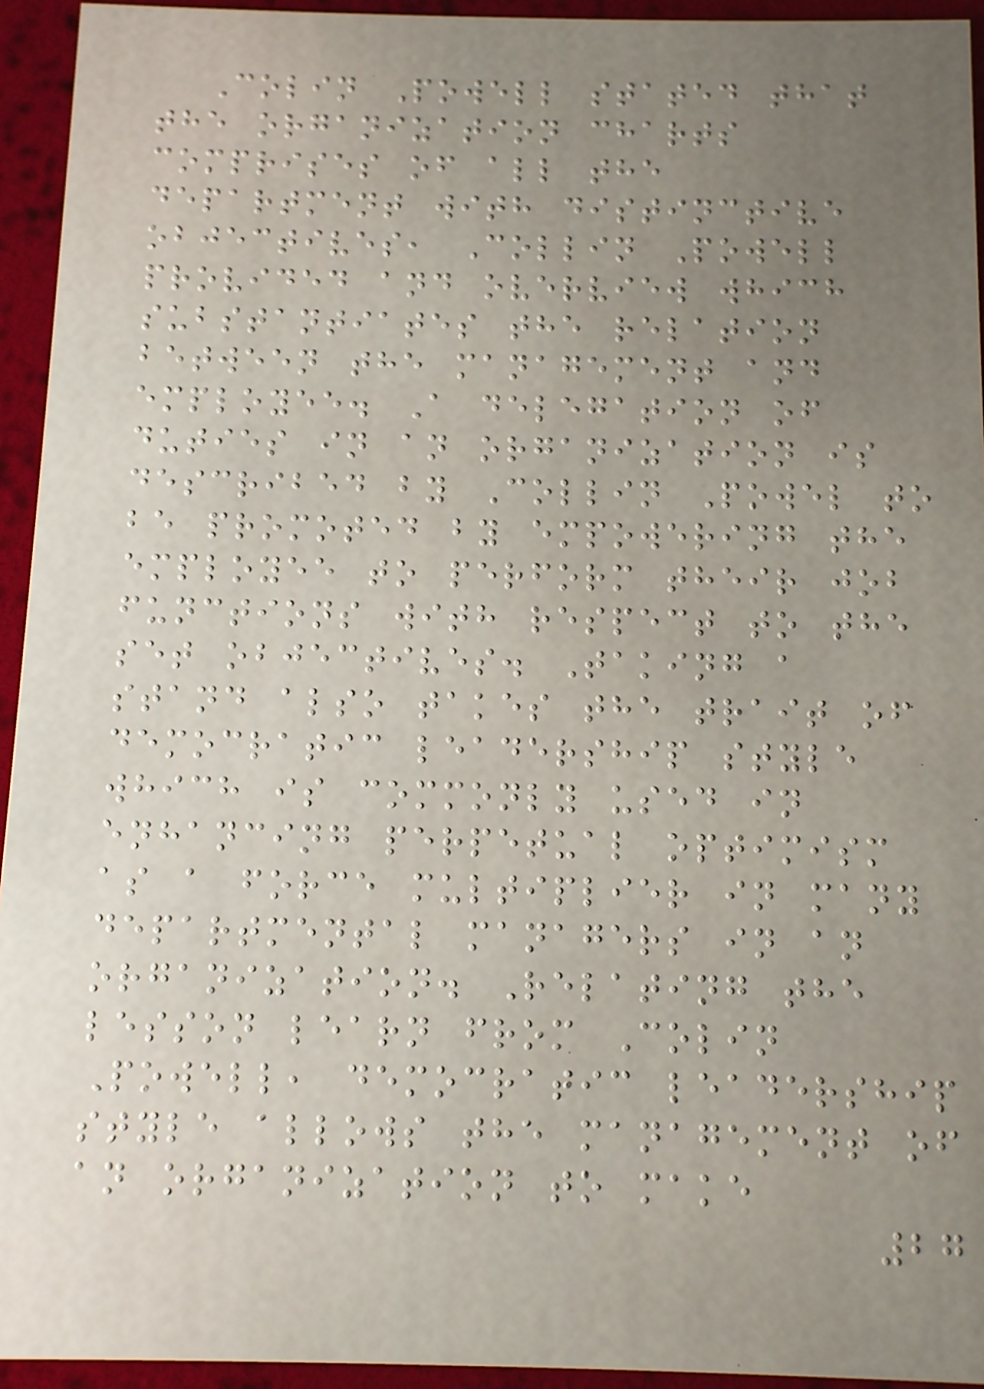Colin Powell stated that
the organization charts
comprises of all the
department with distinctive
objectives, Collin Powell
provided and overview which
substantiates the relation
between the management and
employee. A delegation of
duties in an organization is
described by Collin Powel to
be promoted by empowering the
employee to perform their job
functions with respect to the
set objectives. Taking a
stand also takes the trait of
democratic leadership style
which is commonly used in
enhancing perpetual optimism
as a force multiplier in many
departmental managers in an
organization. Relating the
lesson learn from Colin
Powell, democratic leadership
style allows the management of
an organization to make
27
